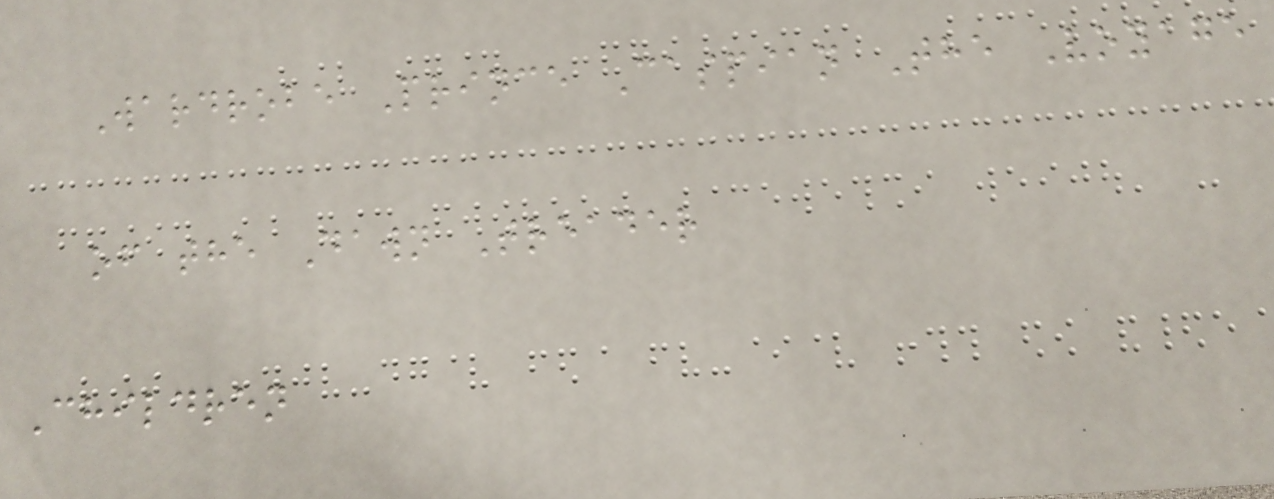Wardrobe Prince Caspian The Voyage
of the Dawn Treader
Children
